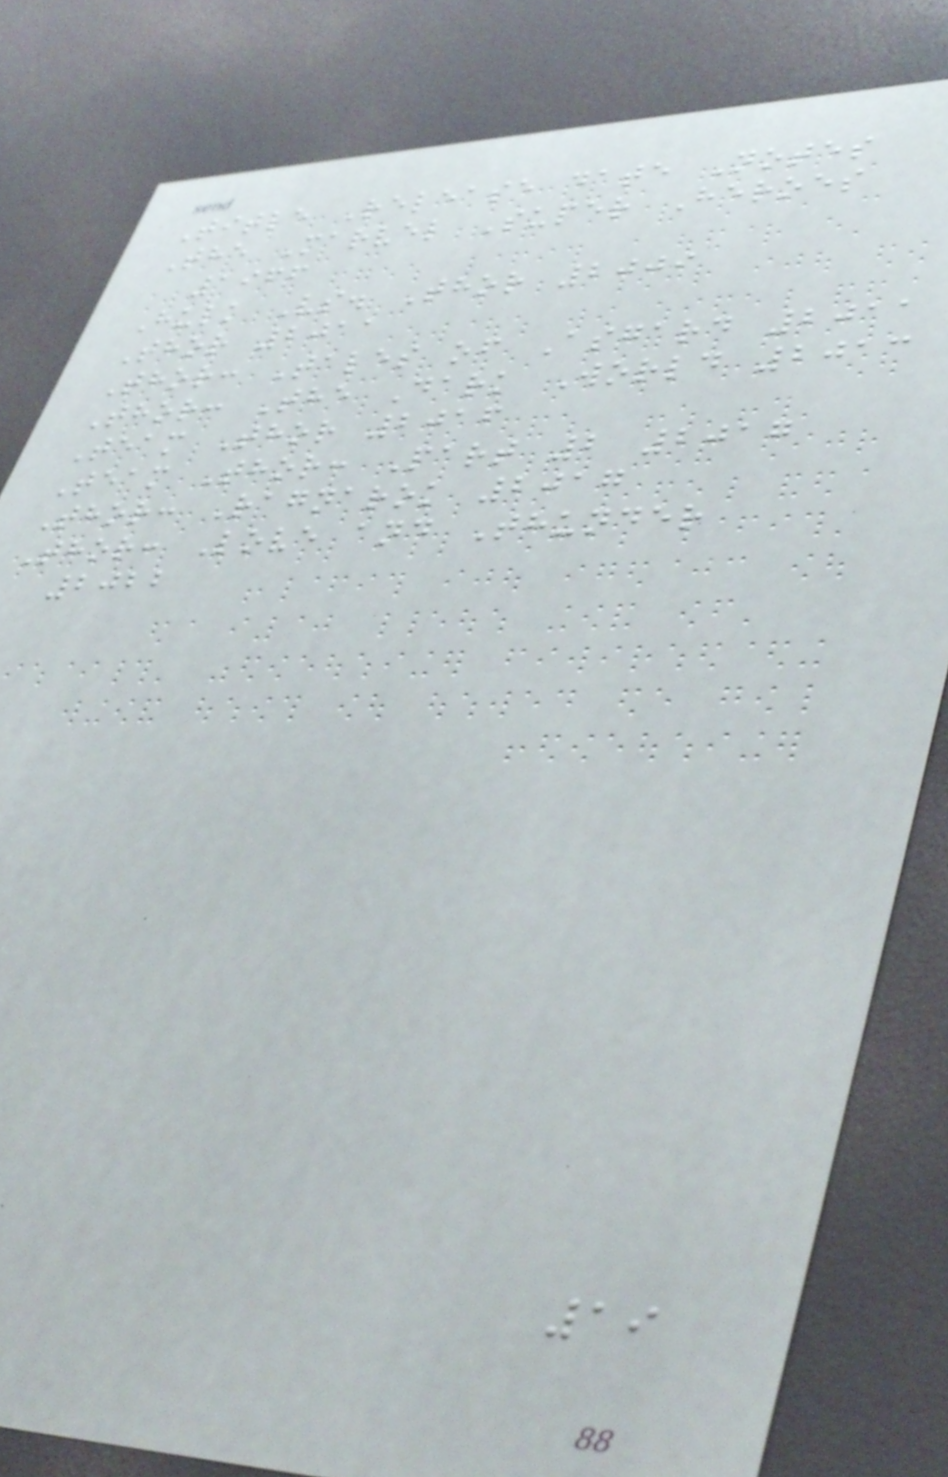Title Release date Notes
The Marvel Super Heroes
1966
Hulk Vs. Thor 2009
Thor 2011
Thor: Tales of Asgard 2011
Thor: The Dark World 2013
Team Thor 2016
Team Thor: Part 2 2017
Thor: Ragnarok 2017
Thor: Love and Thunder
2022
19
